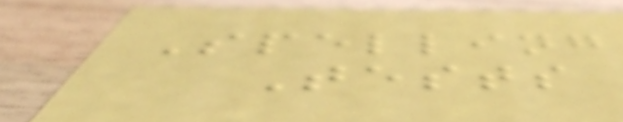Spelling
Tests
